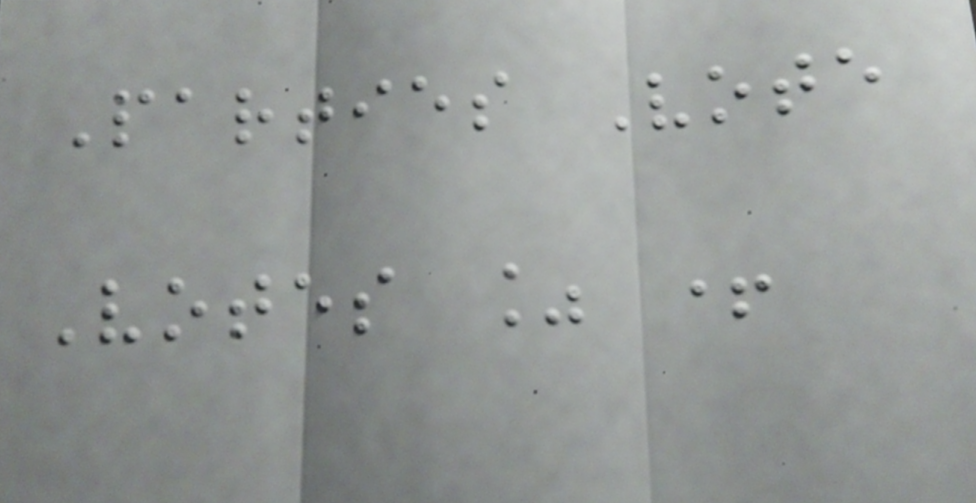Parties Vote
Votes % +
